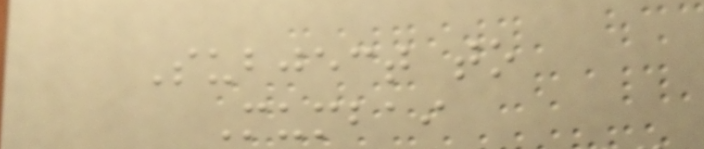Subject to
Mumbai
